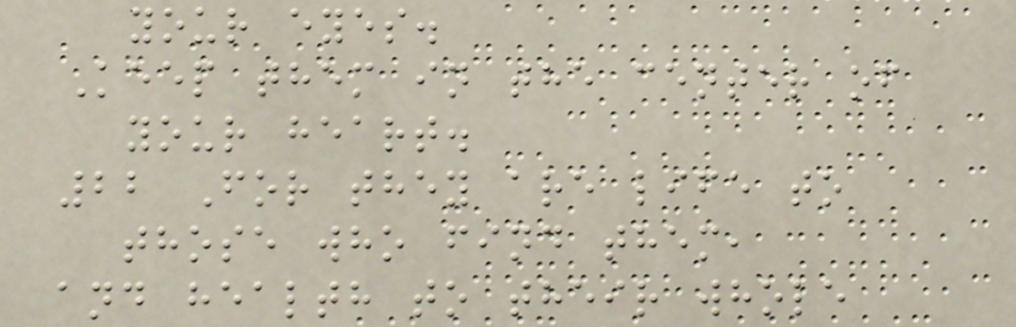your eyes.
Keep them in the center of
your heart.
22 For they are life to
those who find them,
and health to their whole
